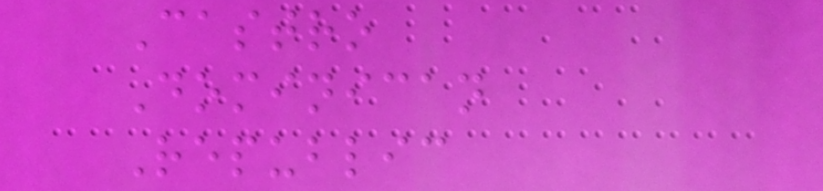Castro
Dominican
Republic
